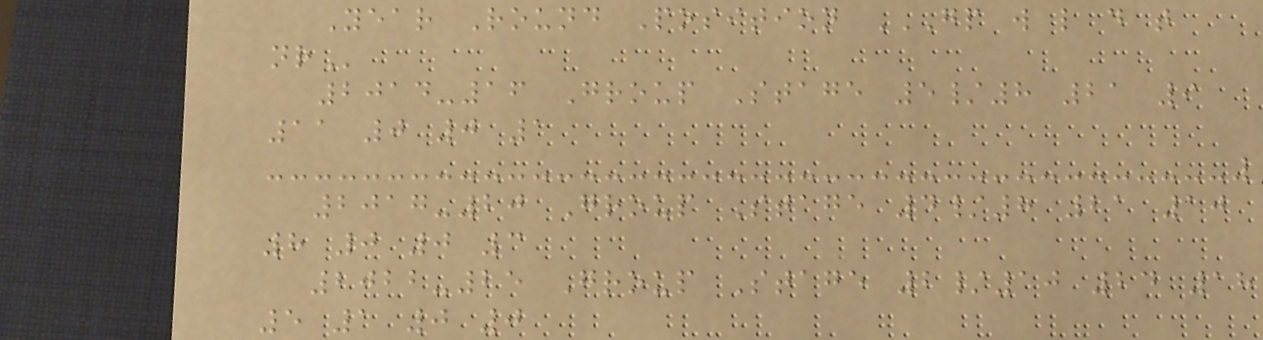Year Round Position GP W L D T
NR
2014-16 Group Stage 5/8 21 9
11 0 0 1
2017-20 Group Stage 4/8 21 10
8 0 0 3
2022-25 Group Stage 2/10 24 18
5 1 0 0
